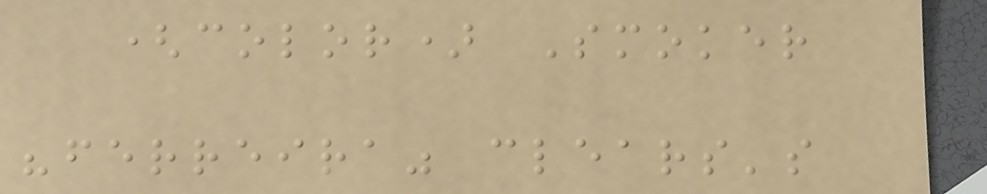(color) Smoker
"ferreira" clears's
